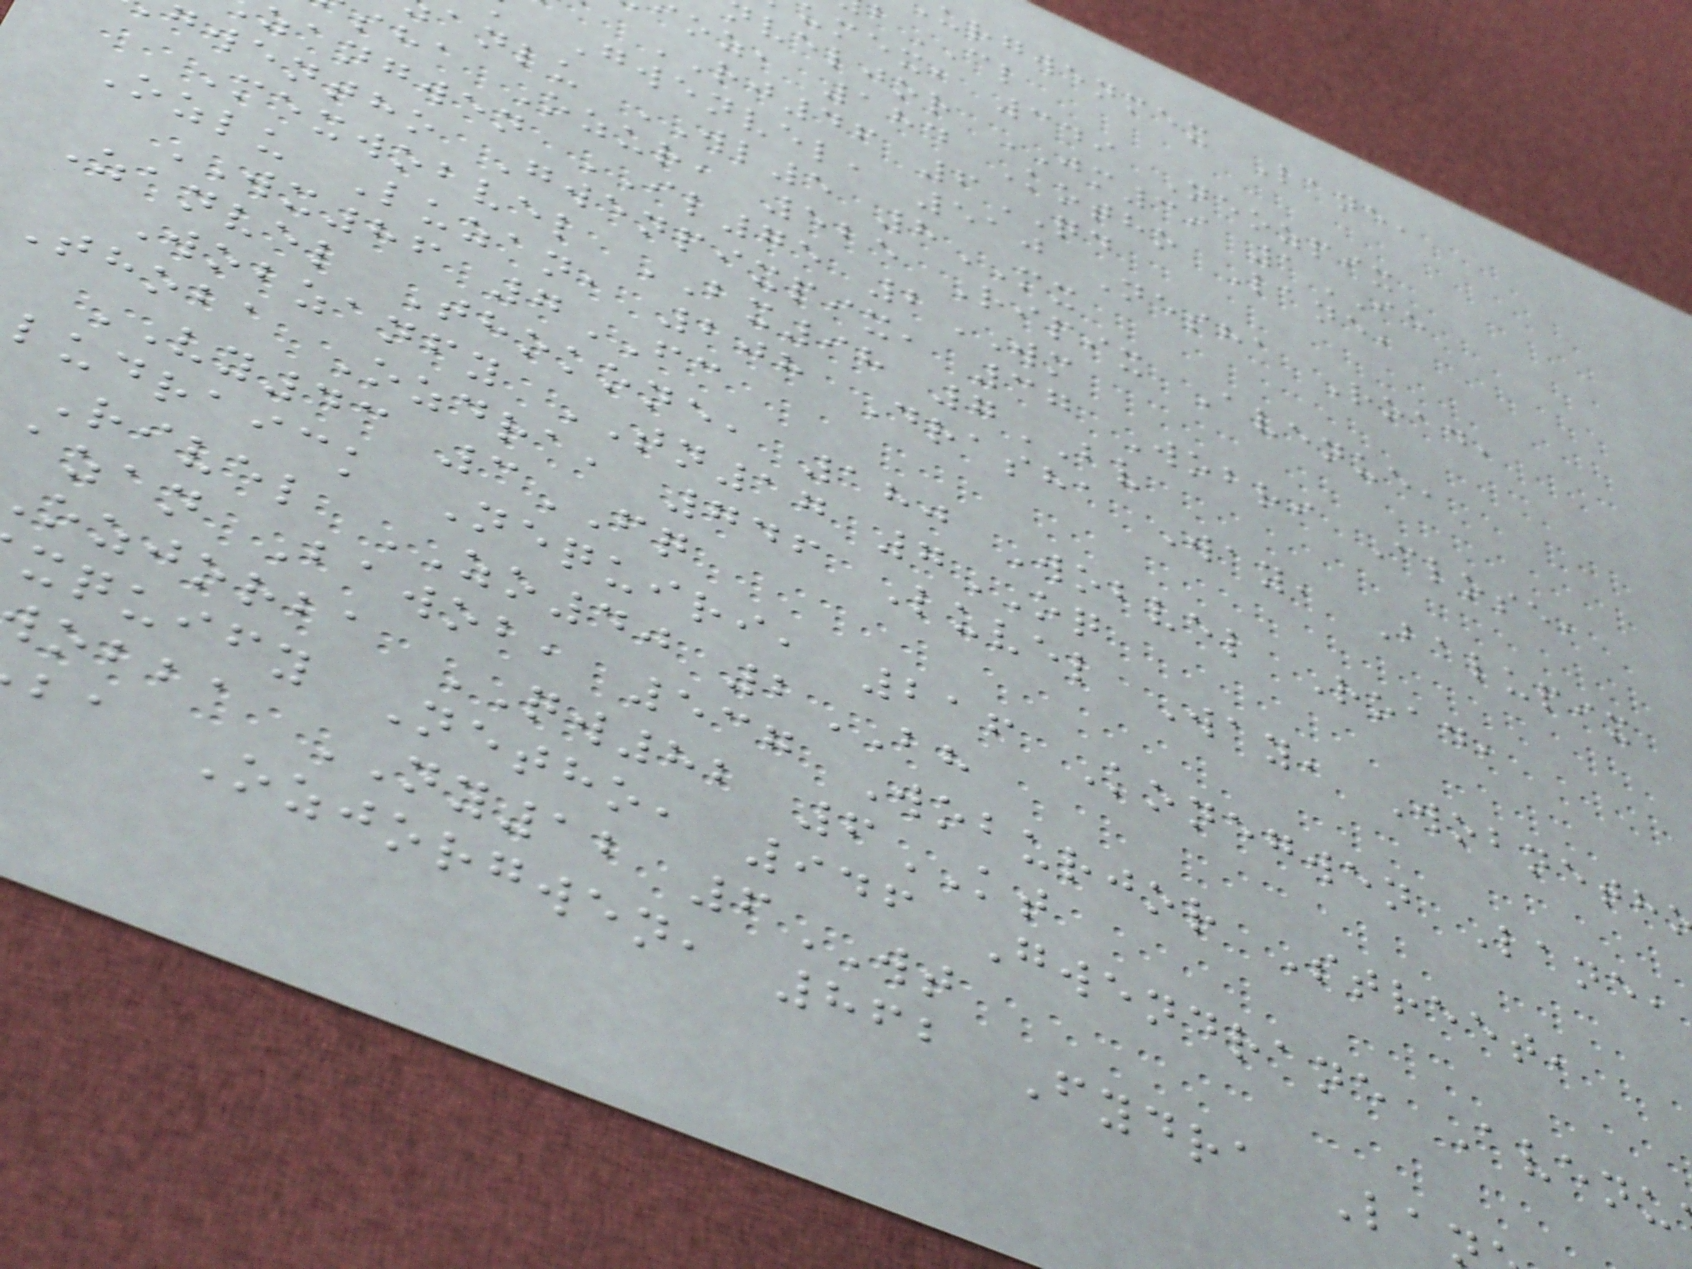urgwenmex Lane,
mex, 349 Neozpix
veljor JM39 1IE
oz, 184 Kotho Lane,
RJ46 6QD
Gwenvel, 510 Nesha Road,
anlu WL5 8MX
sha Ozur, 525 Ripix Avenue,
zangwen IL75 2WM
gwentho Gwenpixpix, 37 Wobri Close,
Mexwobvel BX98 7BV
Ozlu Luzan, 208 Drasha Way, Balupix
WX86 7FC
Zanvel Thokone, 180 Wobvel Road,
Wobzanfy TN17 7OQ
Thoba Ozdra, 746 Luvel Way, Wobneth
VY43 3FQ
ludraick Nequiri, 216 Konegwen Lane,
Rivel ZO40 2BH
azan Bawob, 537 Woburjor Street,
ozjorba QW82 6KT
xquify Netho, 946 Gwendrane Avenu
obba NY12 6WT
ba Ozjorgwen, 862 Fydra La
